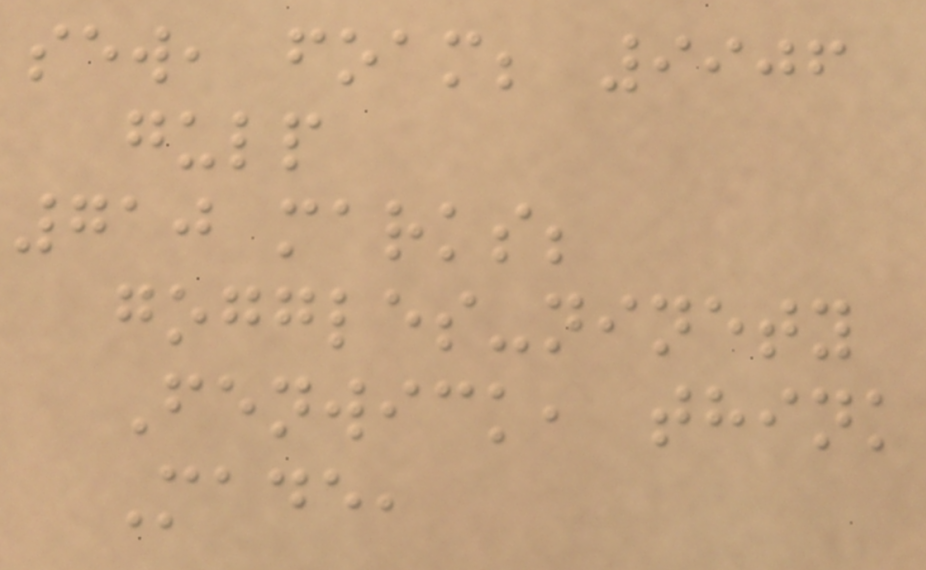sew, foam; 9906
gulp
710 marks;
goggles-ninety
Fenwick, think
Made,
